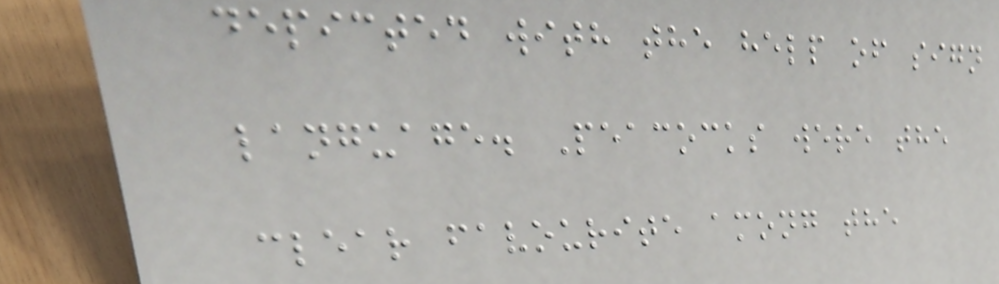depicted with the help of sign
language. Peacocks were the
clear favourite among the
